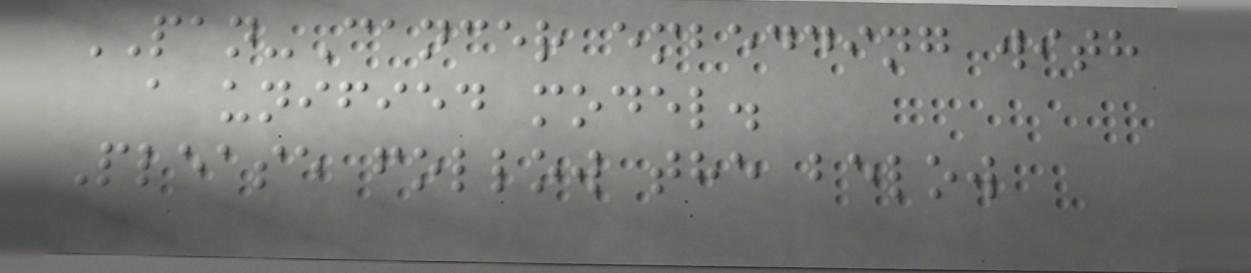PAN-Cancer embedding with
a unified model.
Please follow the below
